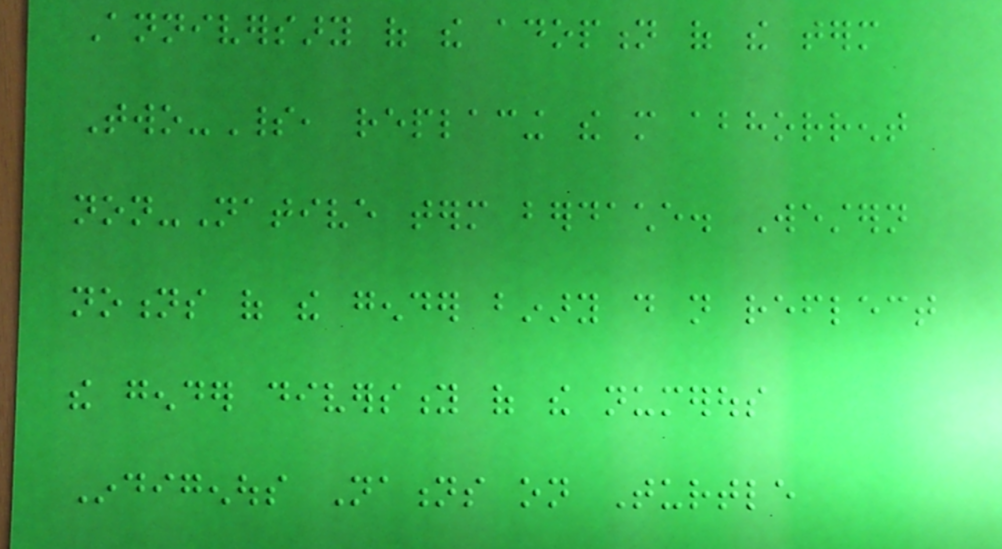Anniversary of the adoption of the term
Two-Spirit, replacing the more abhorrent
non-Native term berdache. Western
notions of the gender binary do not reflect
the gender diversity of the numerous
Indigenous Nations on Turtle
